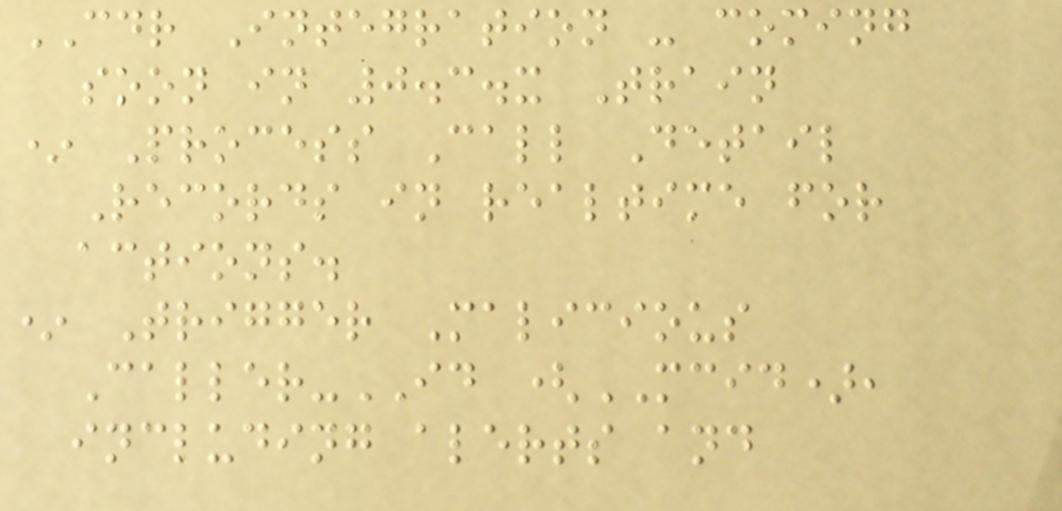CDR Integration - coming
soon in 0.3.x Train
* Process Call Detail
Records in realtime for
actions.
* Trigger Malicious
Caller-ID (MCID),
including alerts and
